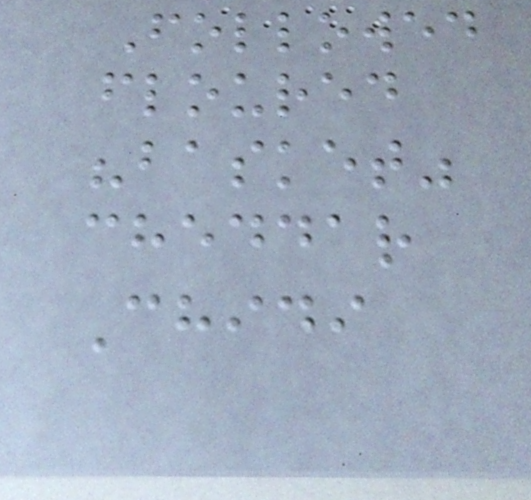Followed
floured
"basket"
cheddar
Chidi
